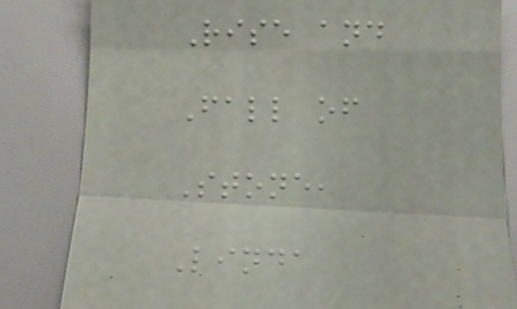Rise and
Fall of
Stone,
Linda
